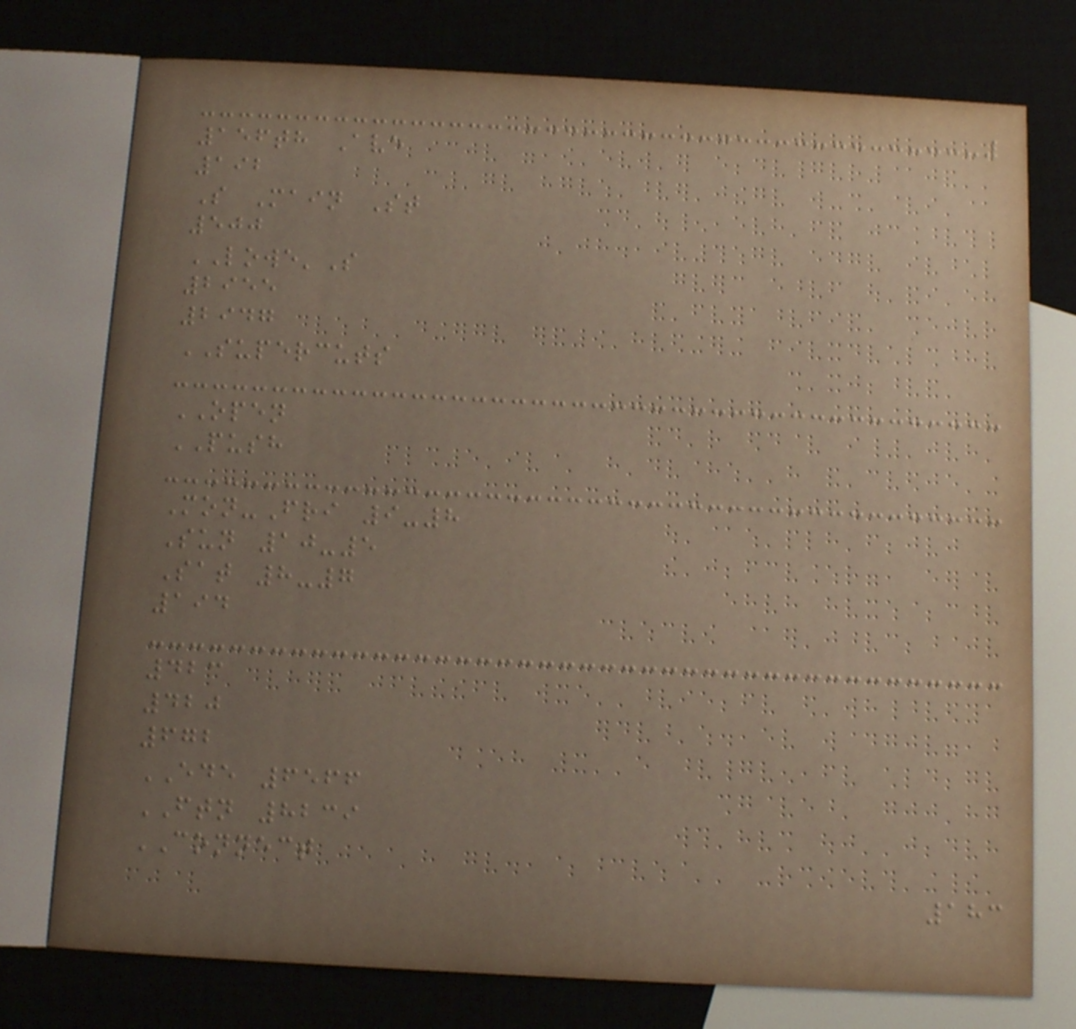156th Ave
192
S Main St
500
LOWE'S
2955
2947
SUPERCUTS
OPEN
PUSH
Mon-Fri 9-8
Sun 10-5
Sat 8-7
194
423
420
672
EDE 6566
FTN 8239
CONNECT
183
